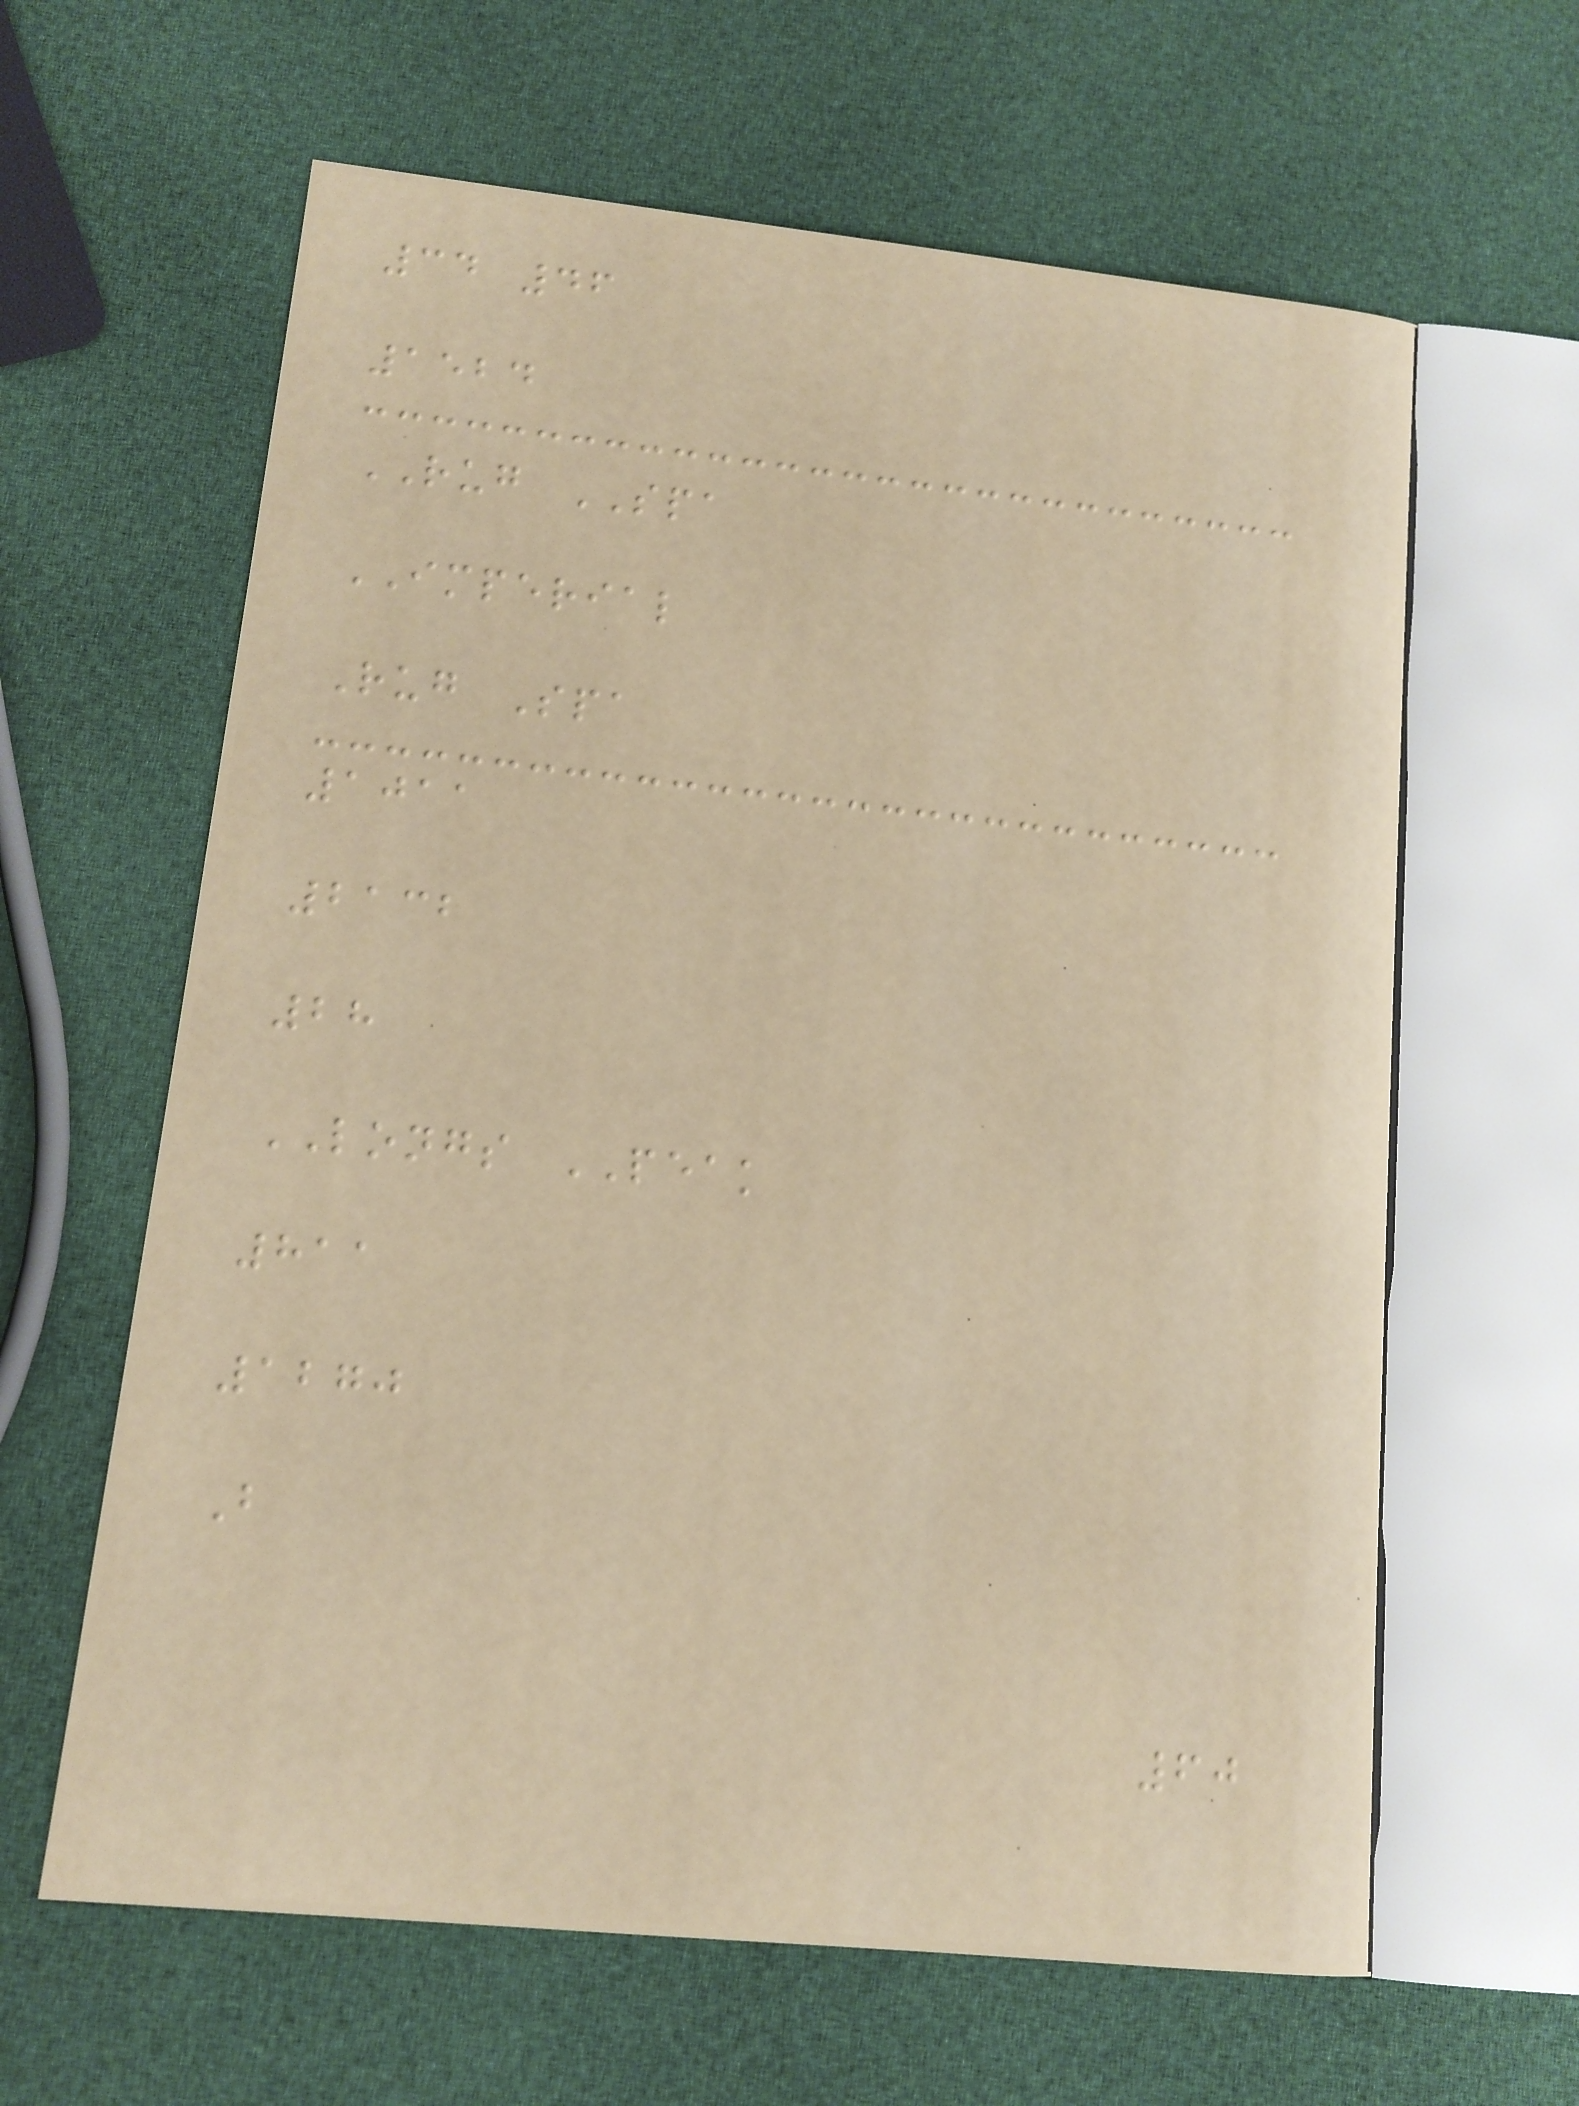34 46
1524
RUG SPA
IMPERIAL
Rug Spa
1011
2132
28
LONGS PEAK
811
1270
B
60
